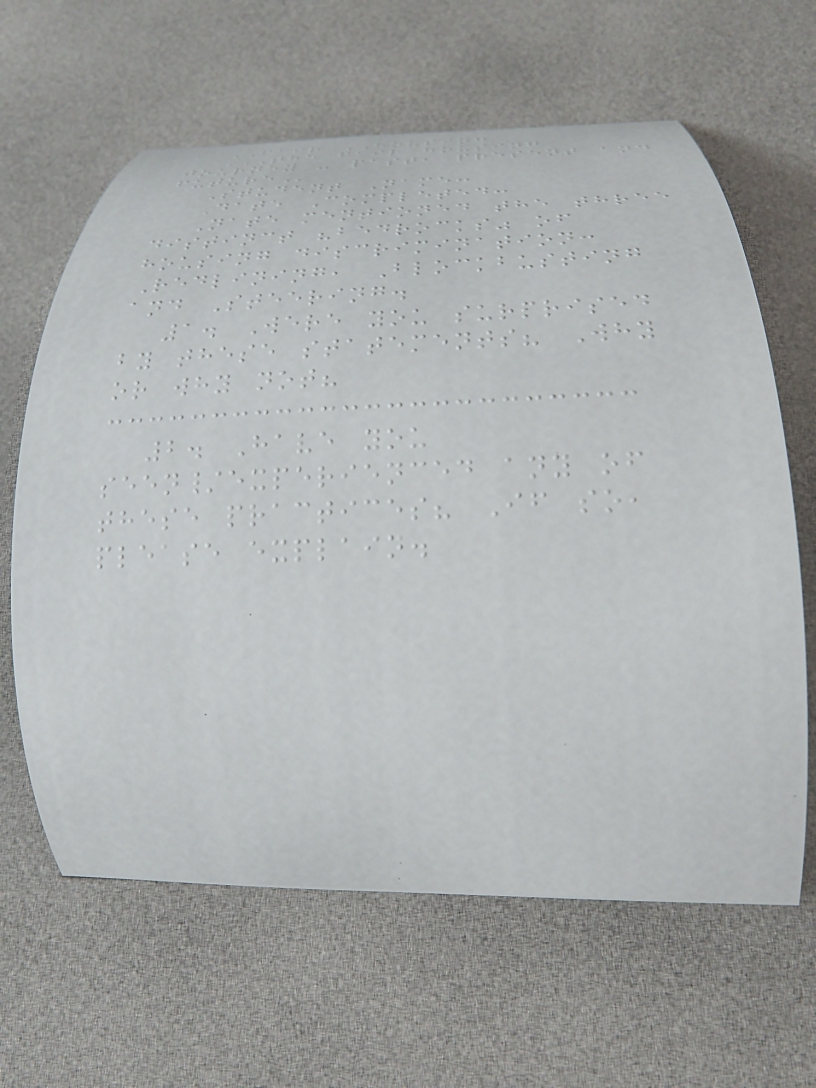FAIR HOUSING
THE FAIR HOUSING
JOURNEY - PAST, PRESENT AND
FUTURE
Student Name:
Date Completed:
Nate mentioned the three
distinct "bedrocks" of
housing discrimination:
Redlining, Blockbusting
and Steering.
1. Were you surprised
by these statements? Why
or why not?
2. Have you
seen/experienced any of
these practices? If so,
please explain.
